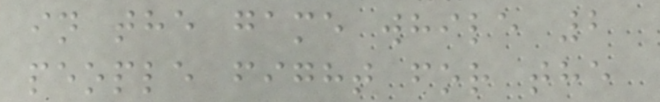in the game while 2
people fight for the
